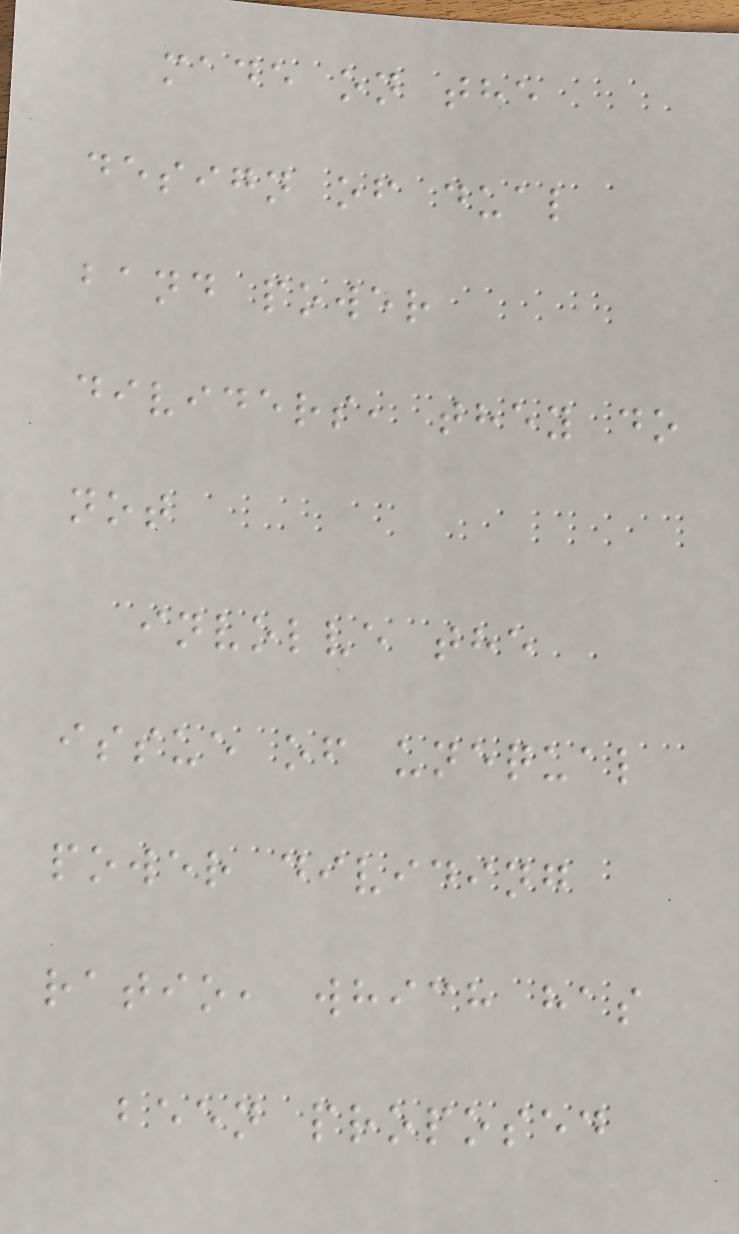made on the
design of dual
band power
dividers, they do
not
involve the
issue of unequal
power dividing
ratio, which has
been proposed
